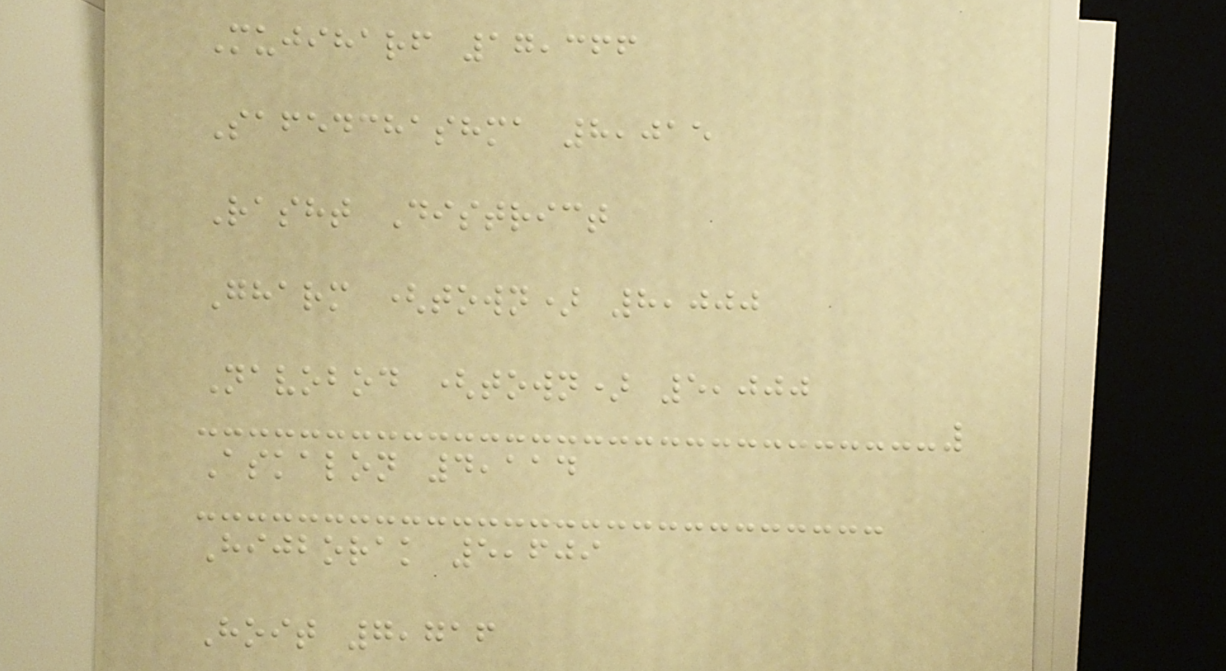Mujiharf 17,366
Safedchashma 8,015
Rasht District
Gharm (town) 8,000
Navobod (town) 5,000
Askalon 4,114
Hijborak 5,609
Hoit 7,716
